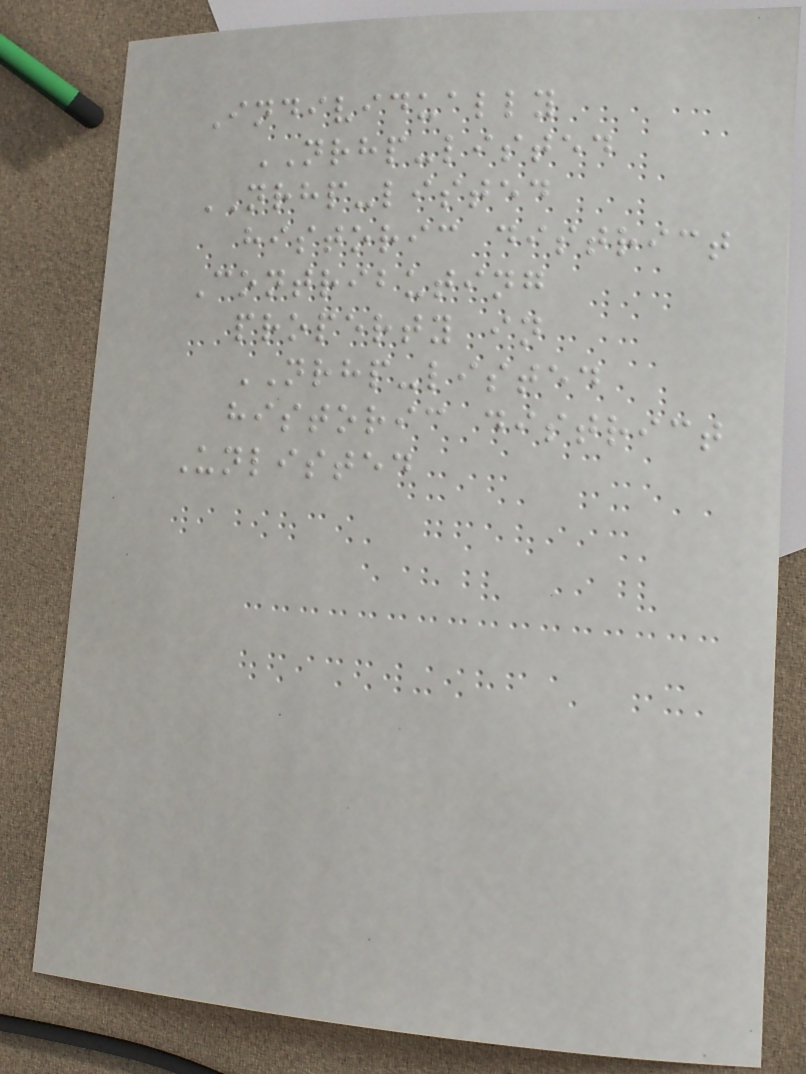Individually
NRHP-listed
NRHP-listed
historic district
Contributing
property in
NRHP-listed
historic district
Unlisted
